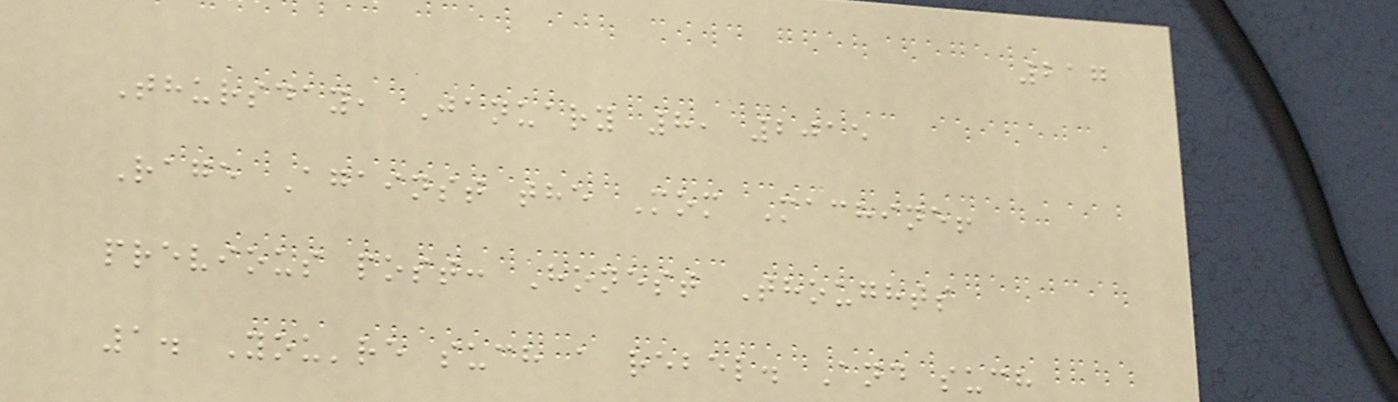217
Thursday, January 8, 2015
Rage Against the Mom Machine!
previous post: Honest Thoughts
1. You're such a rebel. And such
